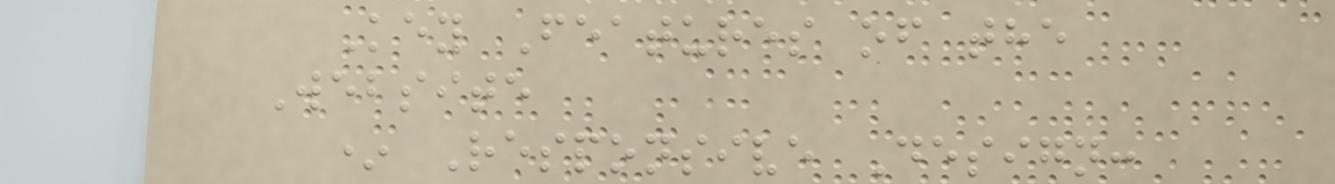Key Features of the
Website
* Responsive Design:
